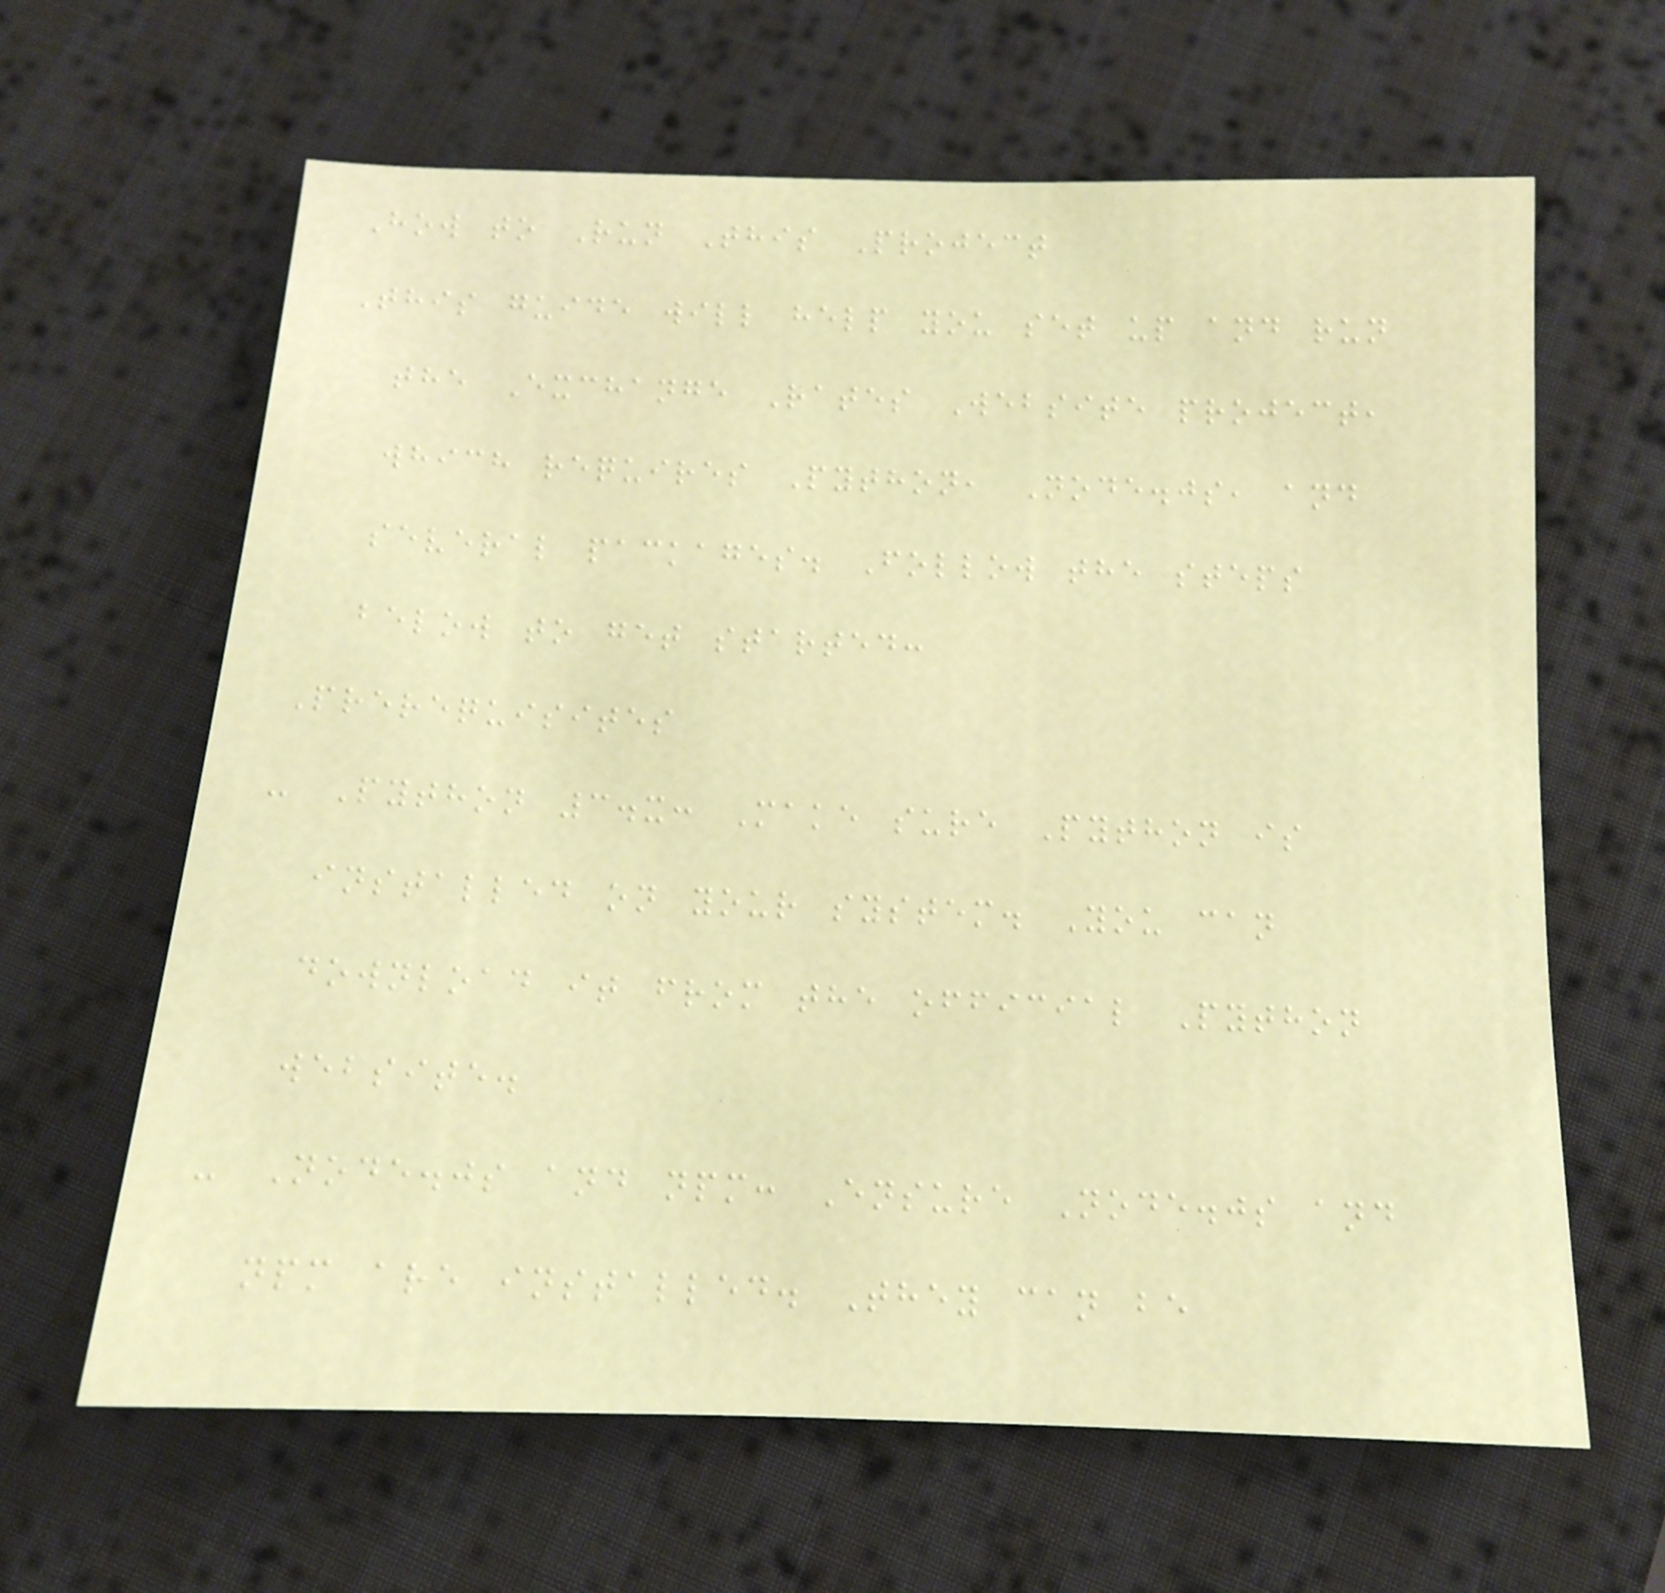How to Run This Project
This guide will help you set up and run
the Exchange Rates Website project,
which requires Python, Node.js, and
several packages. Follow the steps
below to get started:
Prerequisites
- Python 3.x: Make sure Python is
installed on your system. You can
download it from the official Python
website.
- Node.js and npm: Ensure Node.js and
npm are installed. They can be
